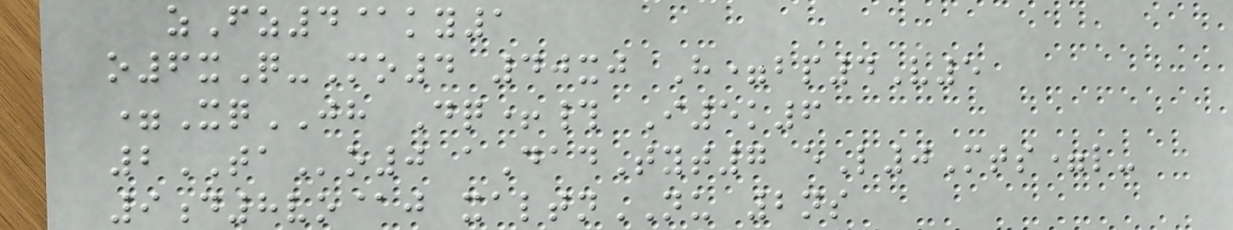zFz4@ky1
o6xQ-Mo4 40xj H=bp4V5
=XqJH Dq+# I5k6
2TAo0 aDadTyt7 eL0Mts=l-
9d8vo@j xaltnNU 2ns
